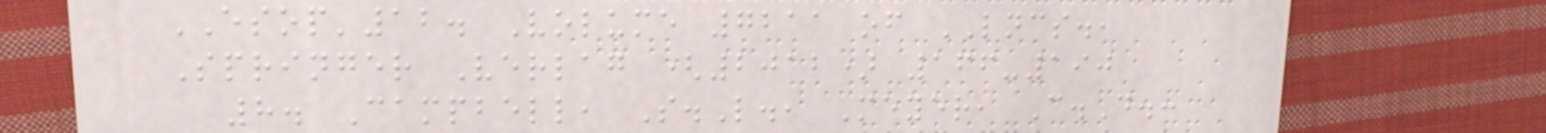ESOP'12. Volume 7211 of LNCS.,
Springer Verlag (2012) 166-190
8. Campbell, S.L., Meyer, C.D.:
